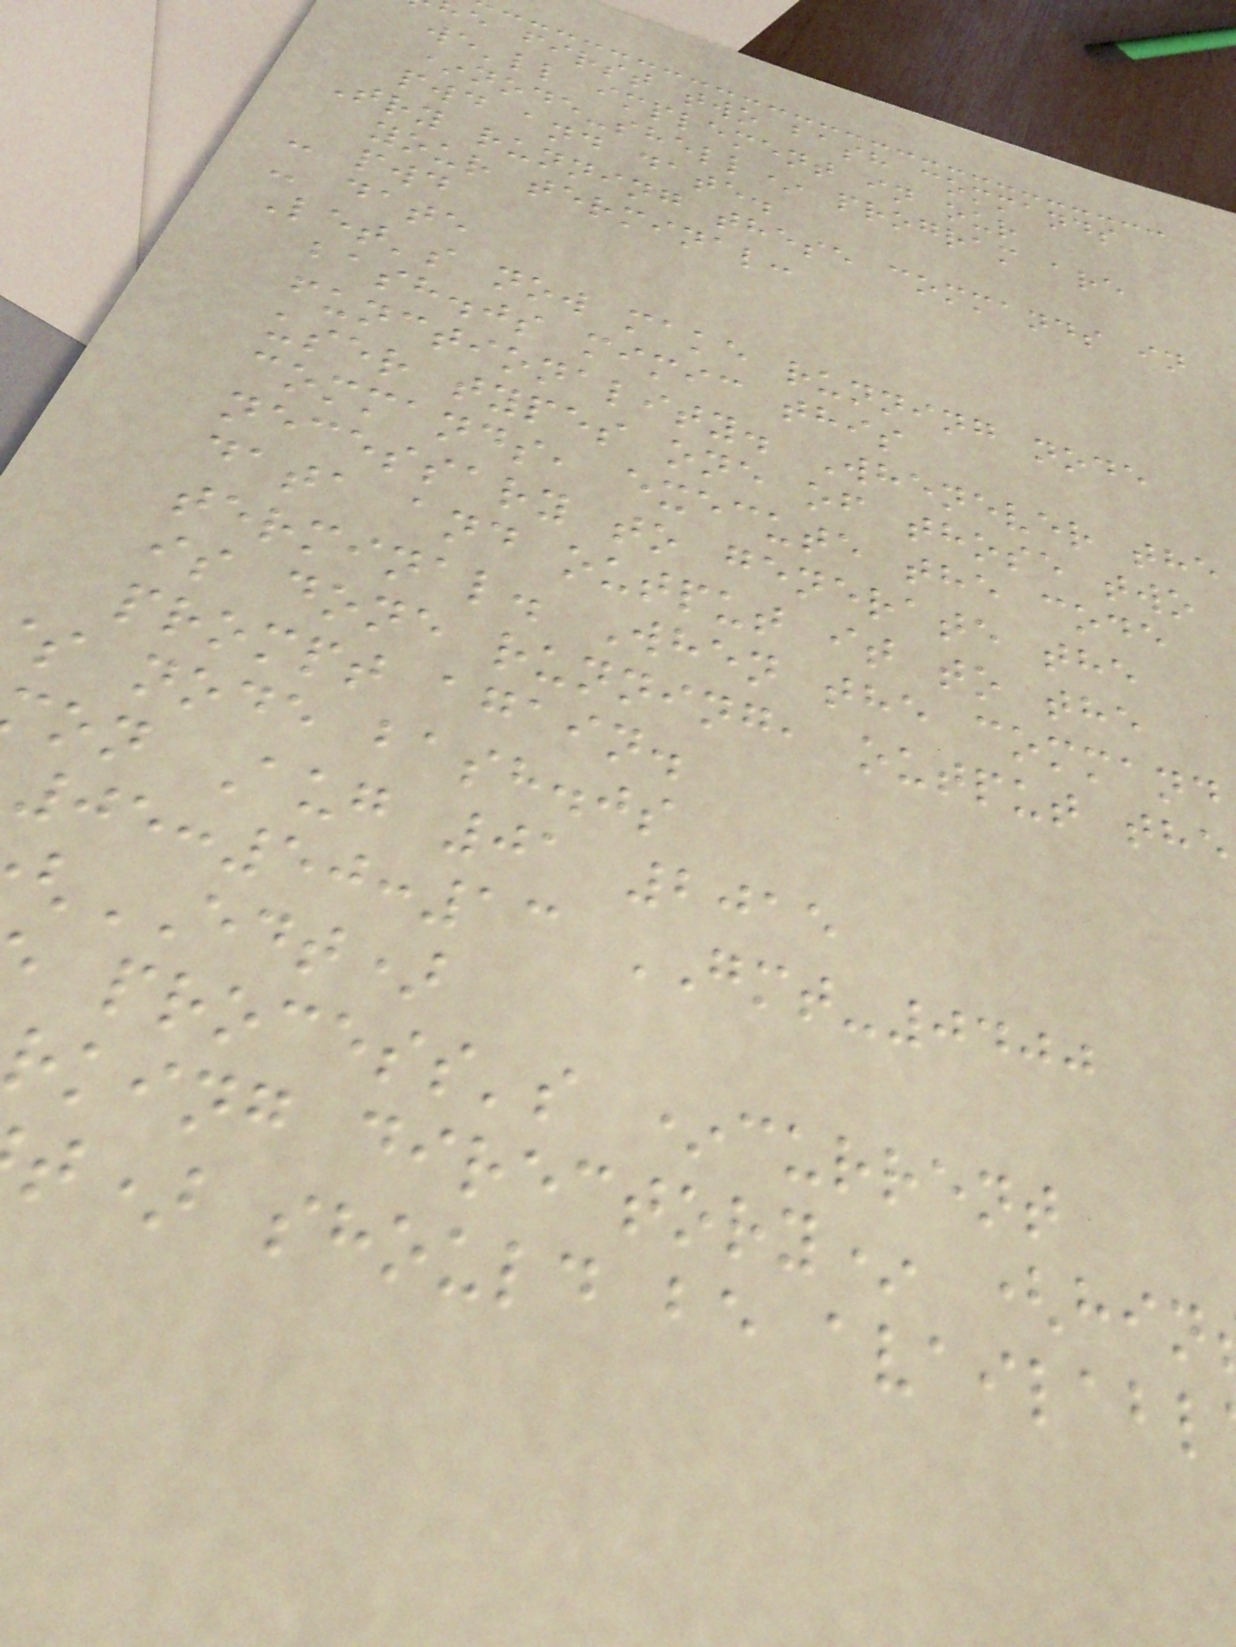e first two bash commands
we'll implement in our
*node-shell* program are
pwd and date.
Try running these commands in
your terminal:
- pwd
- date
Let's now make running node
bash.js mimic this
functionality. Whenever the
user types one of those two
commands, execute the code
necessary to generate the
data and output it to the
terminal. When the command
is done running, output the
prompt again.
node bash.js
on Aug 01 2015
05:50:13 GMT-0400
EDT)
process's *current
rking directory* (hin
t) should be availabl
